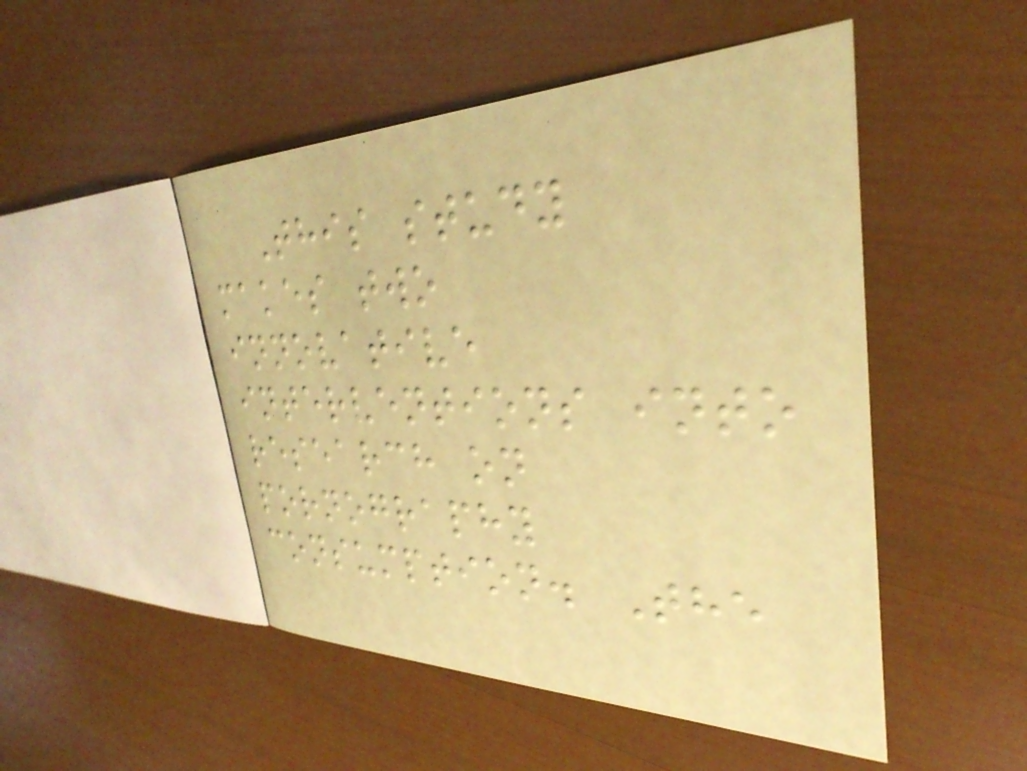This study
makes two
innovative
interventions into
research on
pornography
consumption. The
